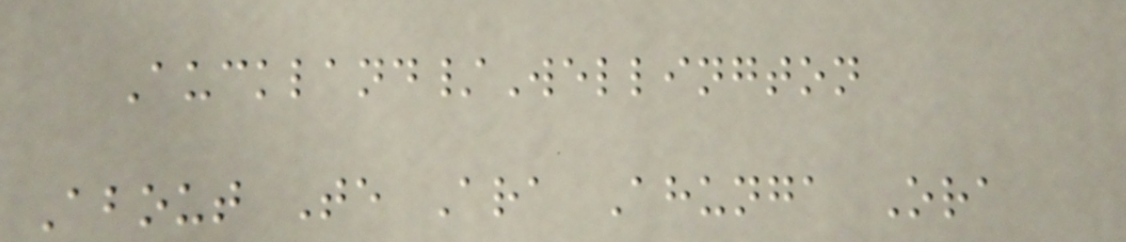Auckland/Wellington
About Te Ara Ahunga Ora
